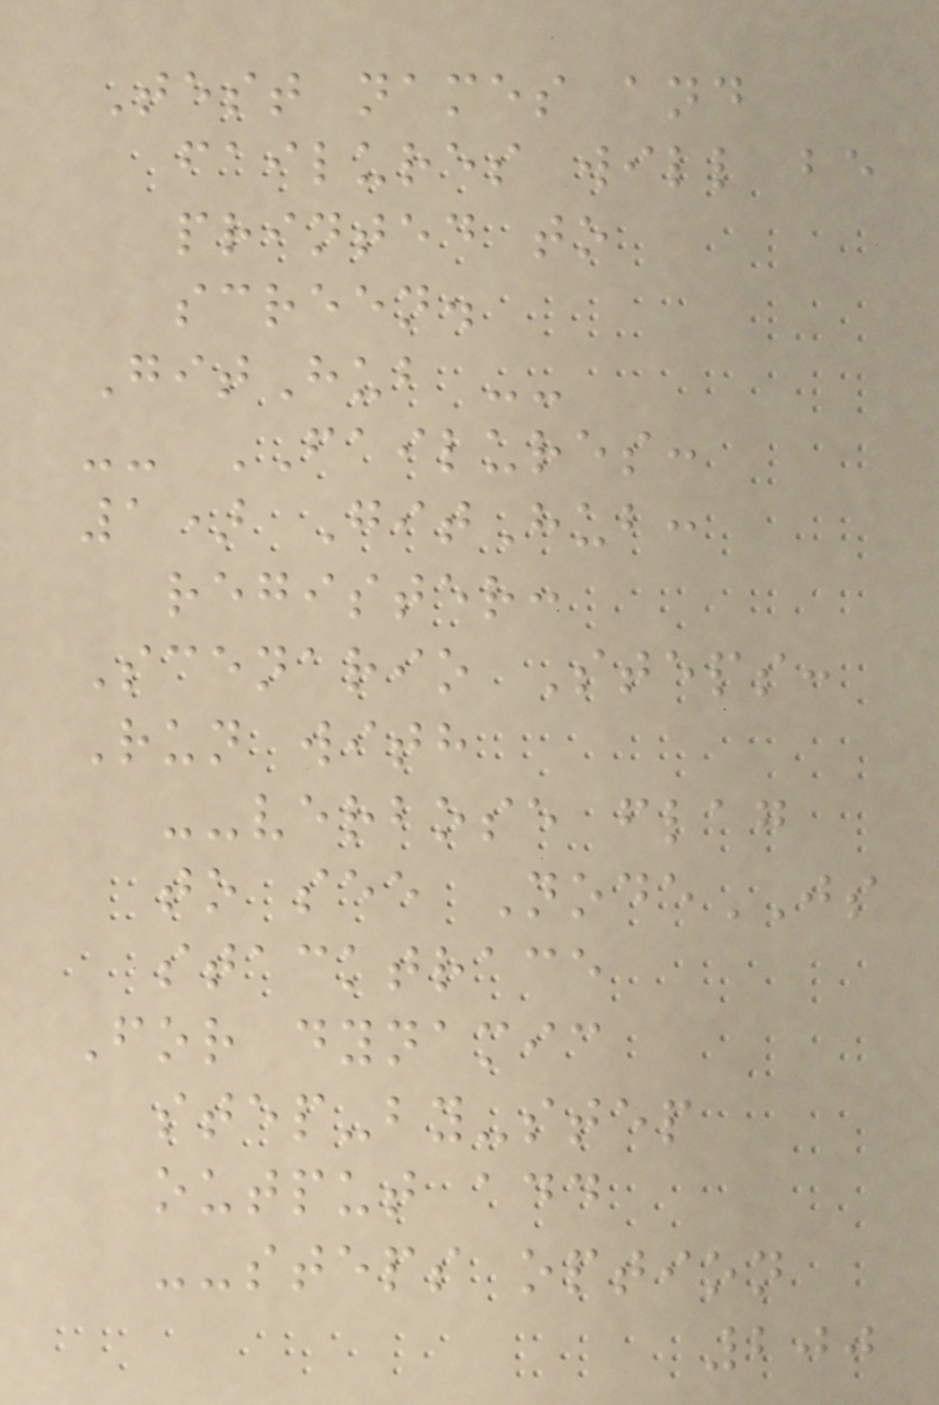Test names and
failures will be
printed to
screen.
GitHub --
-- FAILURES:
1) GitHub:
register:
Scenario Steps:
Run with
--verbose flag
to see NodeJS
stacktrace
For dynamic
step-by-step
output add
--steps option
200
